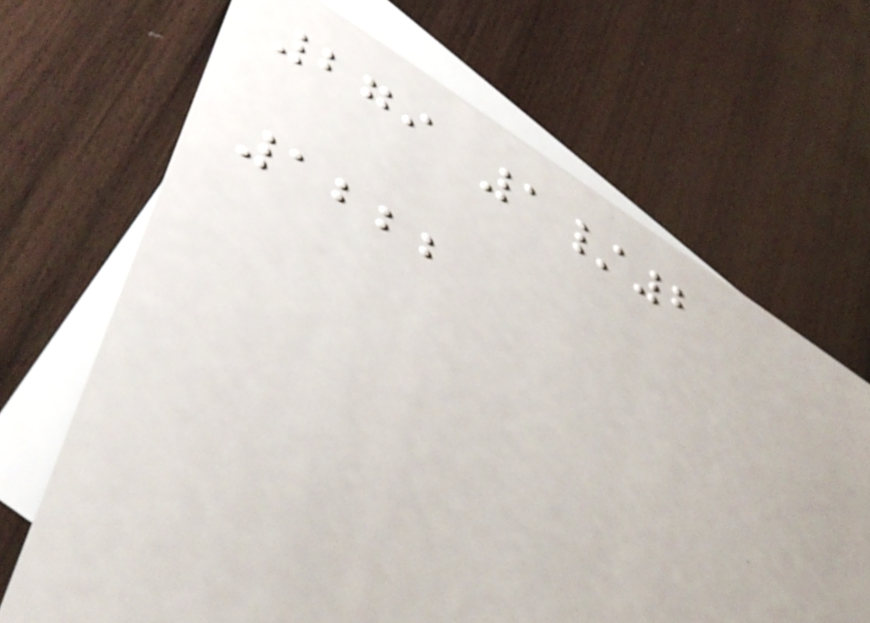279 1/2
1222
